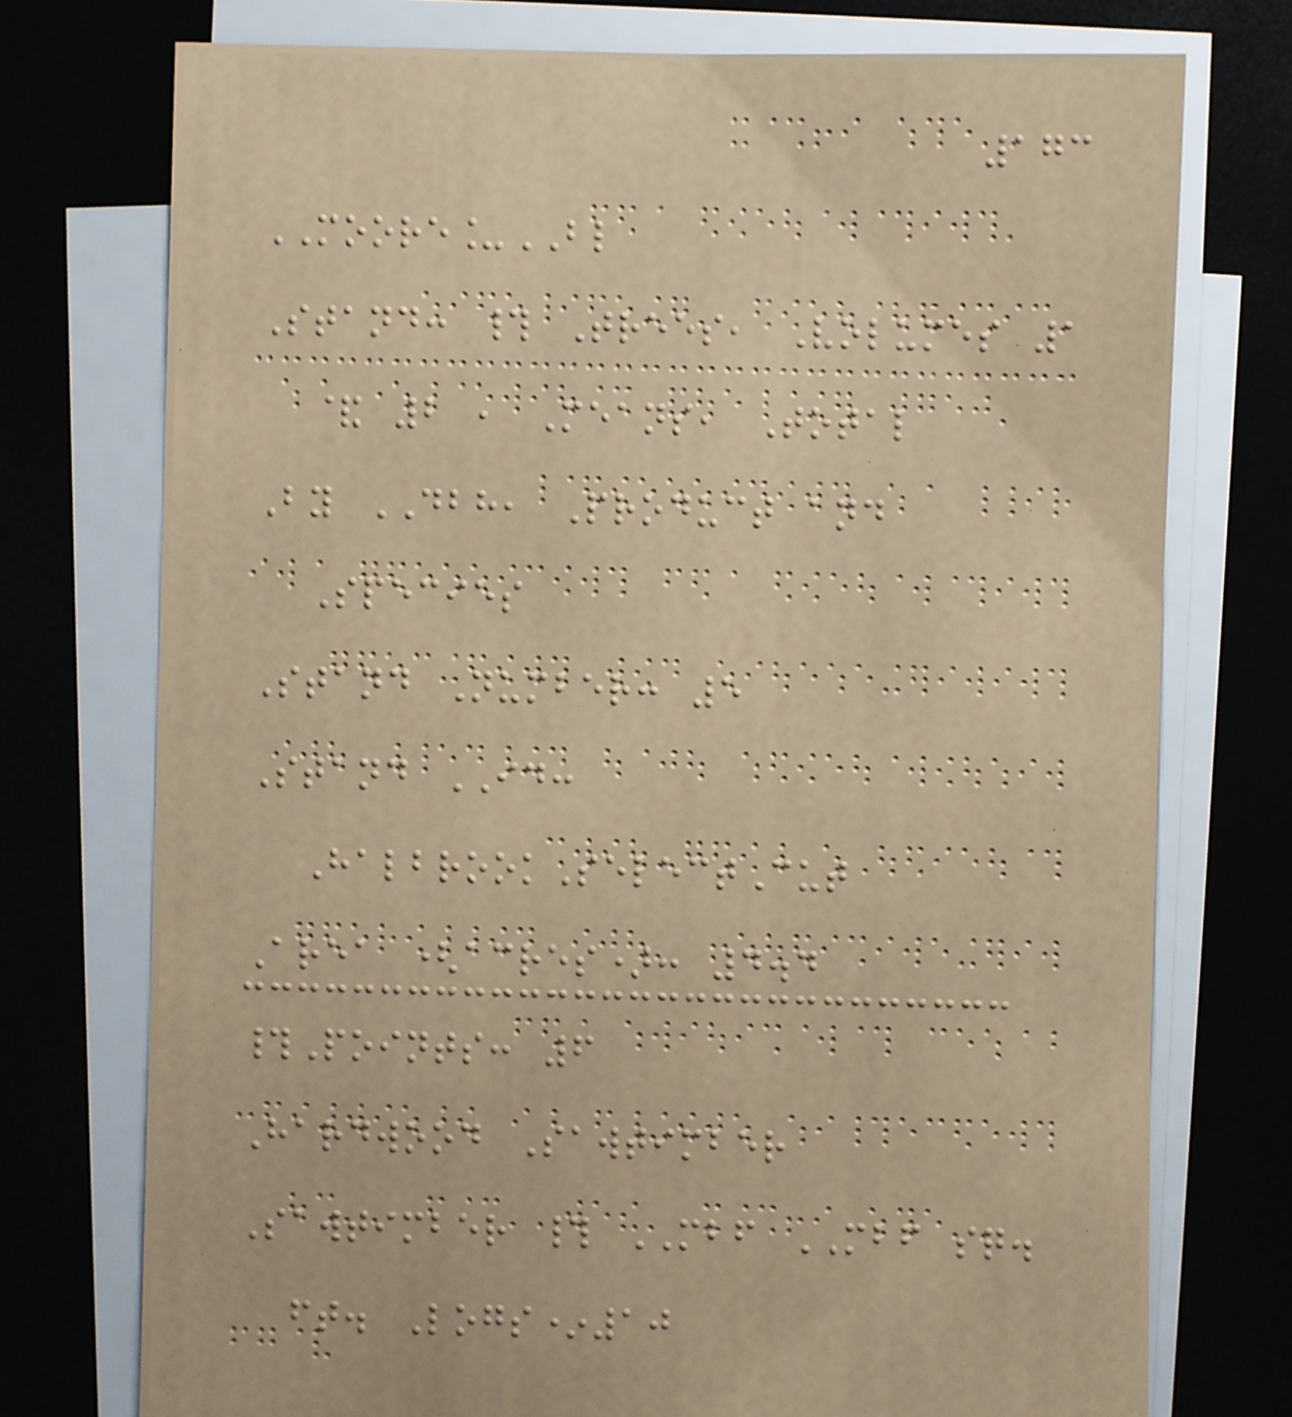173
MOORE_BL
Stand: # Trees, Volumes 1
& 2 , Means, Total
By DBH, Product and
Species
Stand Number: 5
Stand ID:
HalbrookSelectCut
Area (acres): 4.4
#Points: 6
Hardwood Sawtimber
Sawtimber # MBF MBF sq.
ft. Logs*10
